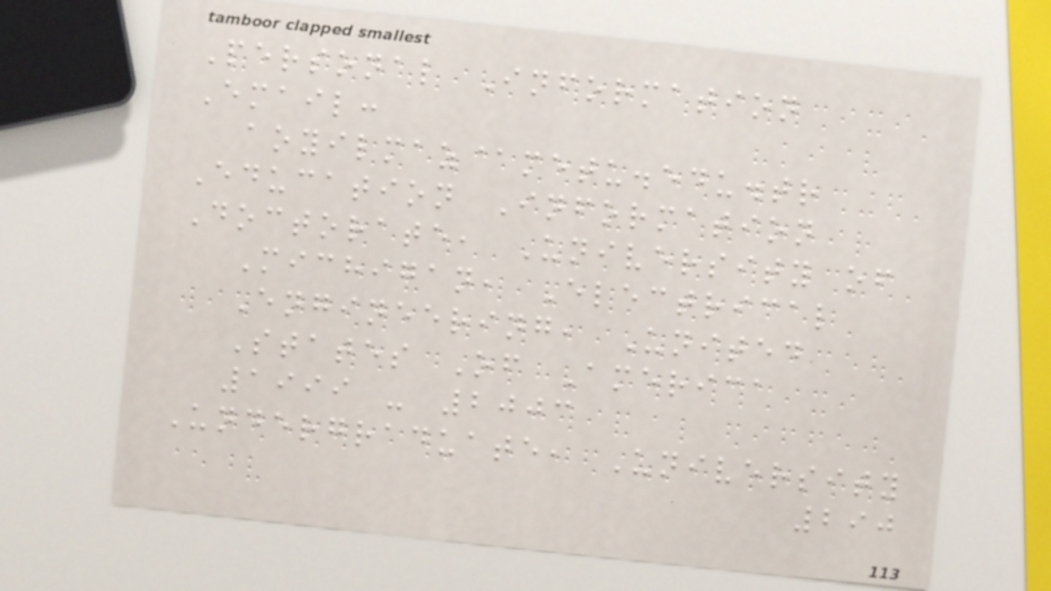Personal Information
Email:
aoyilmaz@metu.edu.tr
Education Information
Doctorate, University of
Michigan, Electrical
Engineering, United
States Of America
1999 - 2003
Undergraduate, University
290
